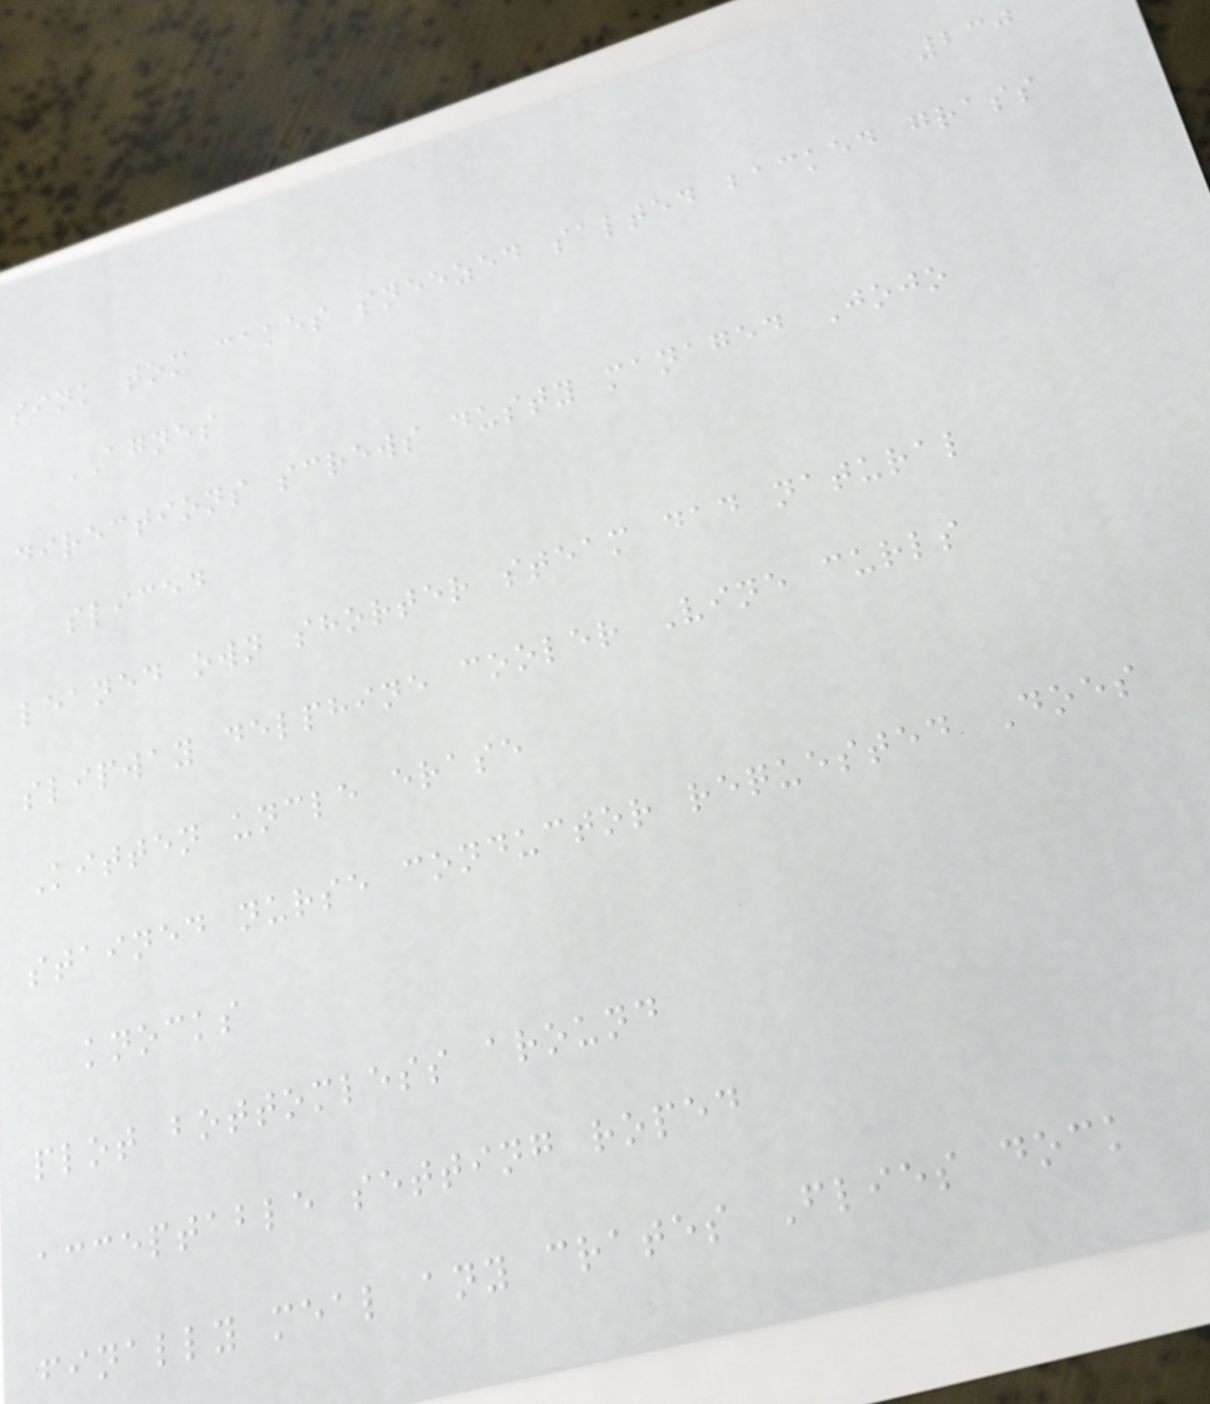230
sink tom cakes sneezed salted backed grass
AGNES
directions screws dusty managed Jojo
sliced
leaned own shorter steam dad natural
slipway delphine cooler Vine curls
Kitten uncle erase
stained nurse conductor requested Does
knocks
plot bottomless around
acceptable setting roped
finally meal any crates Flies dock
